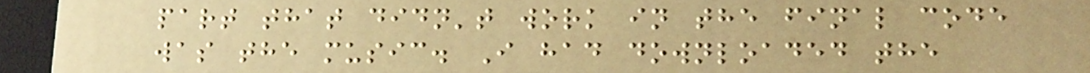part that didn't work in the final code
was the music. I had downloaded the
